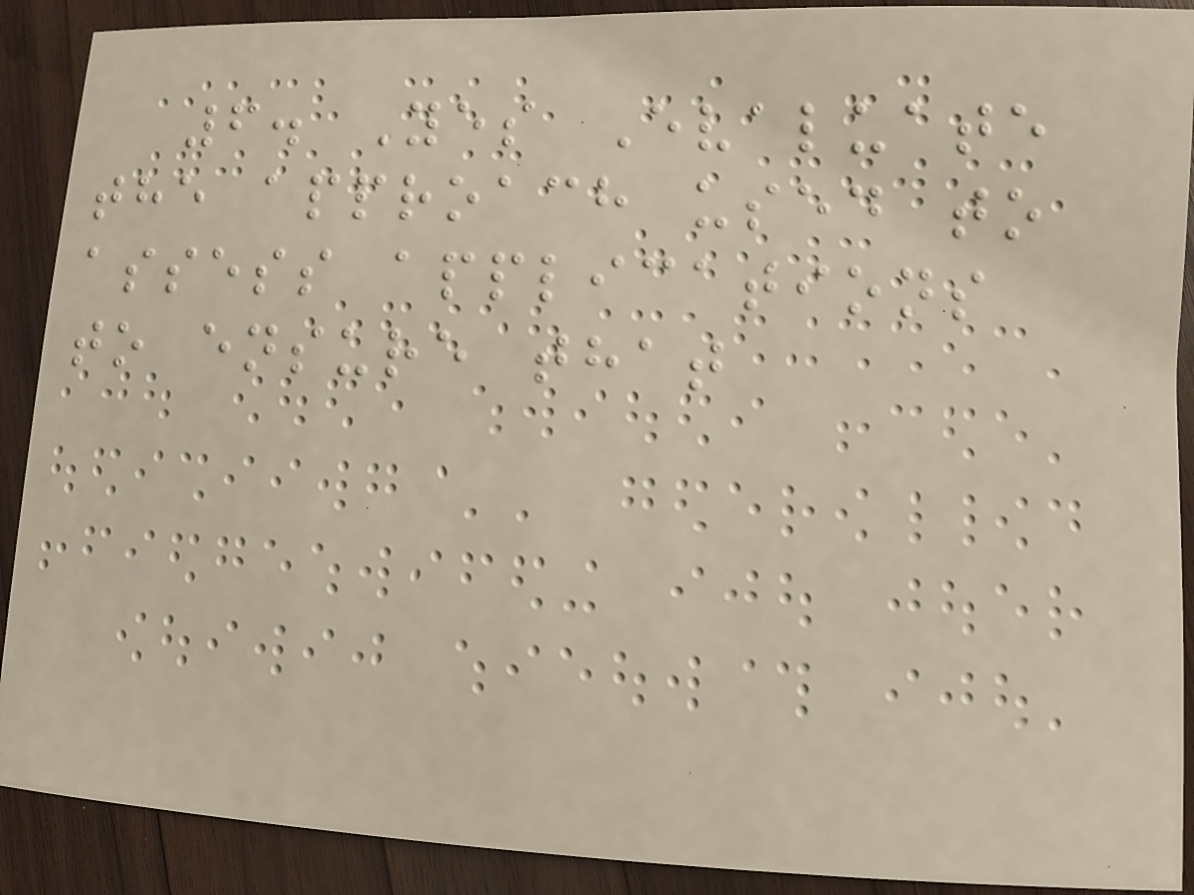6. Yes Evaluate
the approach used to
assess applications
to ensure that
